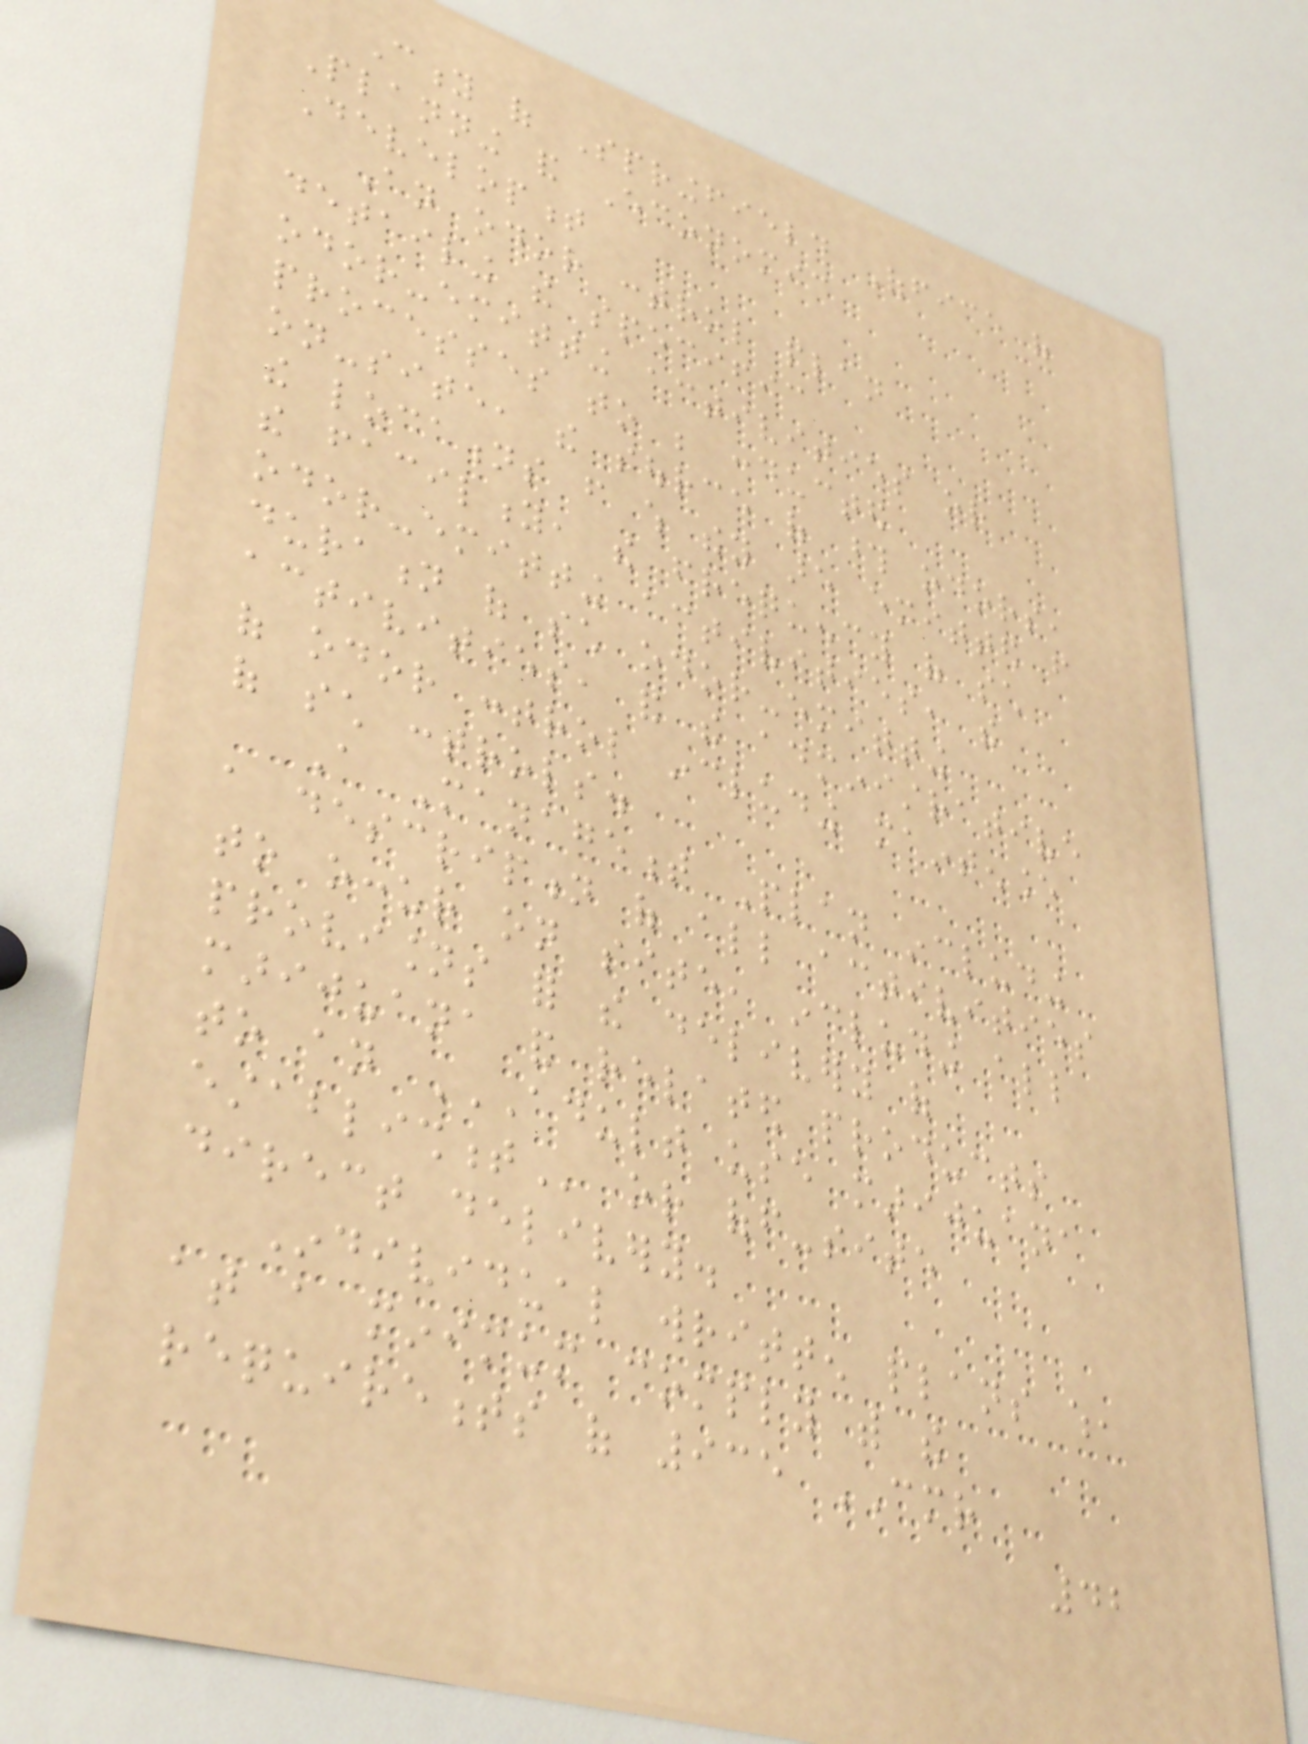City of Springfield Office of
Planning and Economic
Development
An odor control plan
detailing the specific
odor-emitting activities or
processes to be conducted
on-site, the source of those odors,
the locations from which they are emitted from
the facility, the frequency of such
odor-emitting activities, the
duration of such odor-emitting
activities, and the administrative
of odor control including maintenance
of such controls.
A Management Plan including
a description of all activities
to occur on site, including all
provisions for the delivery of
marijuana and related products
to an ADULT USE MARIJUANA
ESTABLISHMENT or off-site
direct delivery.
Individual written plans which,
at a minimum comply with the
requirements of 935 CMR
42
